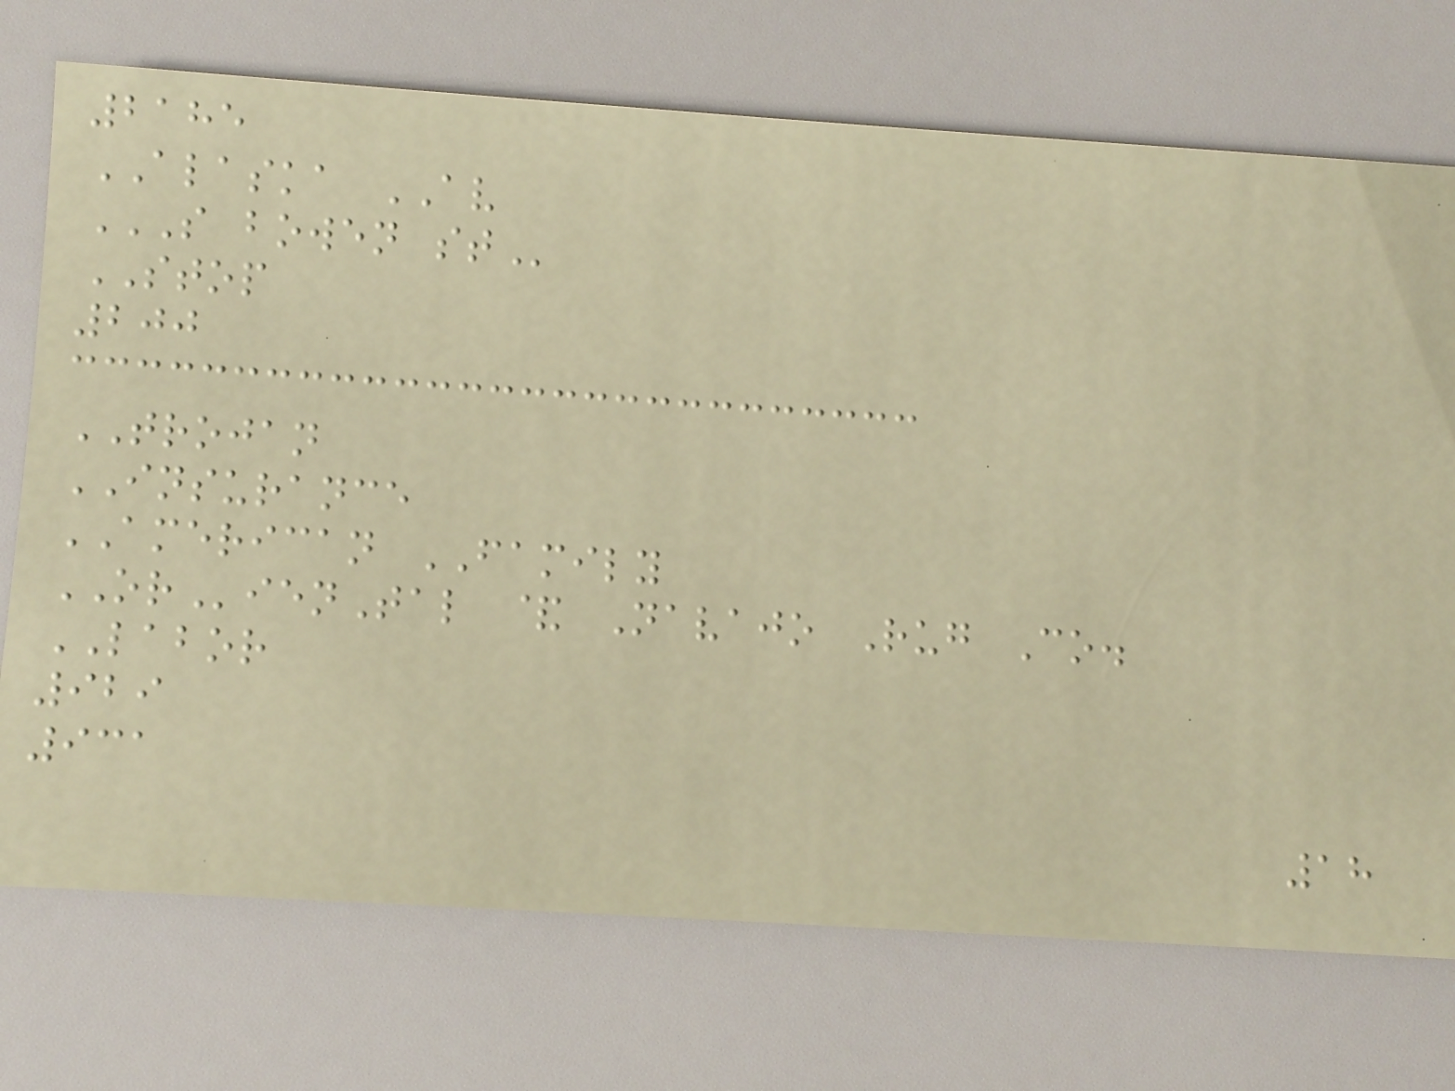2185
ALASKA AV
S BOWEN ST
STOP
200
TROJAN
INSURANCE
AMERICAN FAMILY
ORienTal & Navajo Rug Co.
LABOR
929
931
18
